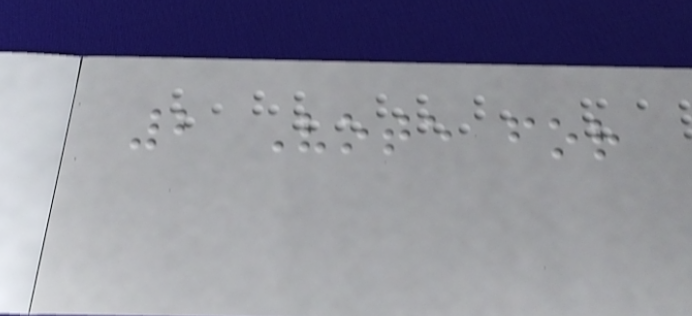2 Vote for
